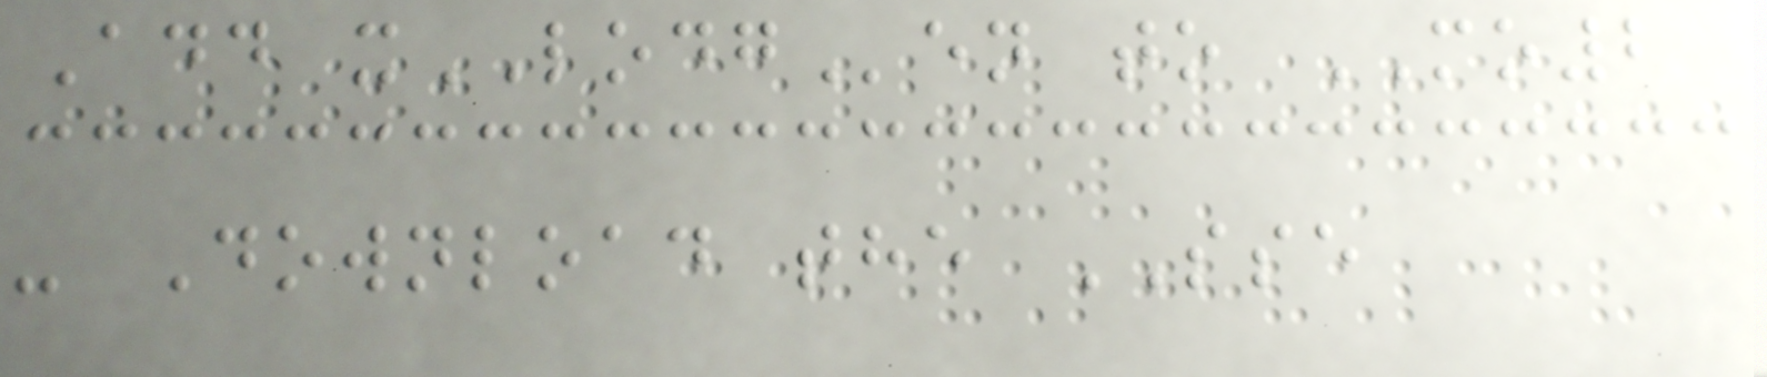Add xLODGen to MO2
- Download the SSE
